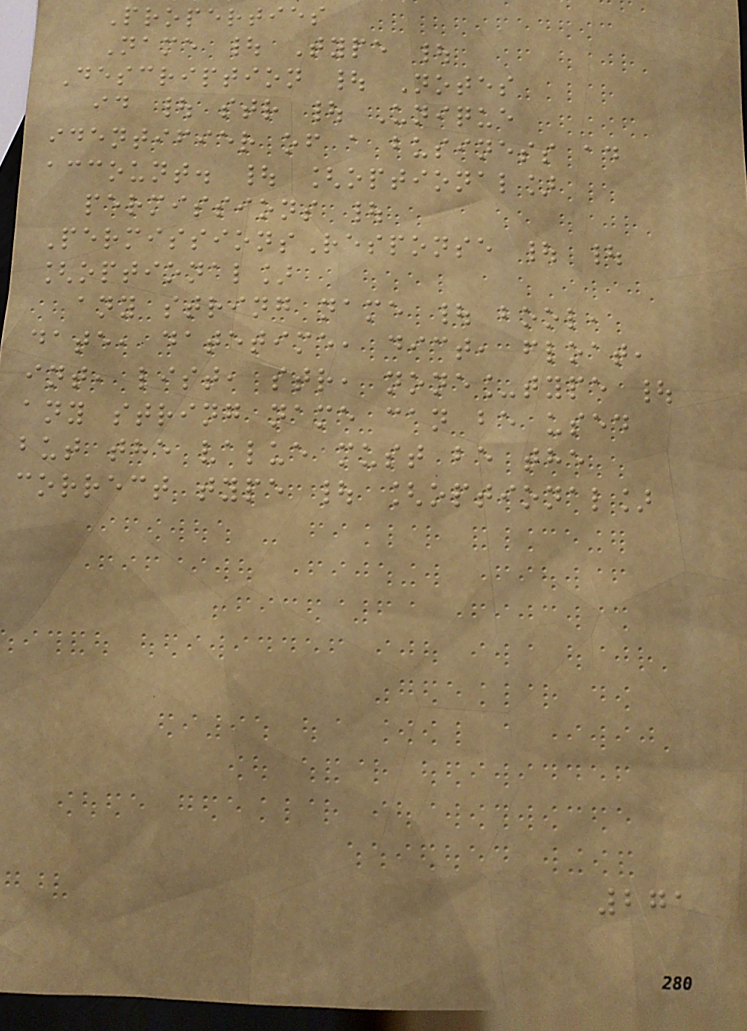Properties
Name | Type |
Description | Notes
id | str | Unique
identifier of a business ad
account. | [optional]
permissions |
PermissionsResponse | |
[optional]
any string name | bool,
date, datetime, dict, float,
int, list, str, none_type |
any string name can be used
but the value must be the
correct type | [optional]
271
